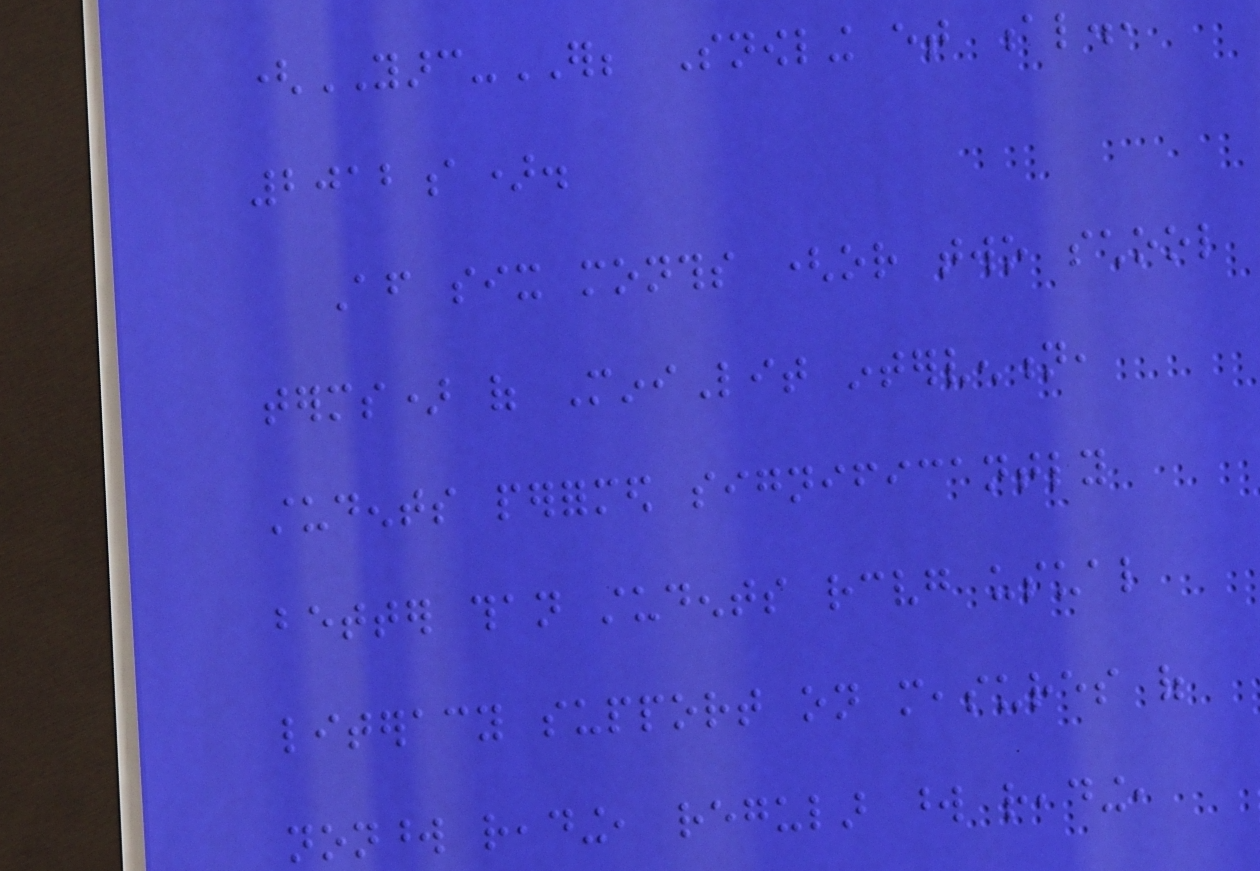(YARC-ER; Snowling et al.,
2012a).
After six months (or two school
terms) of MiniLit intervention,
students performed significantly
better than students receiving usual
literacy support on measures of
nonword reading, regular word reading,
